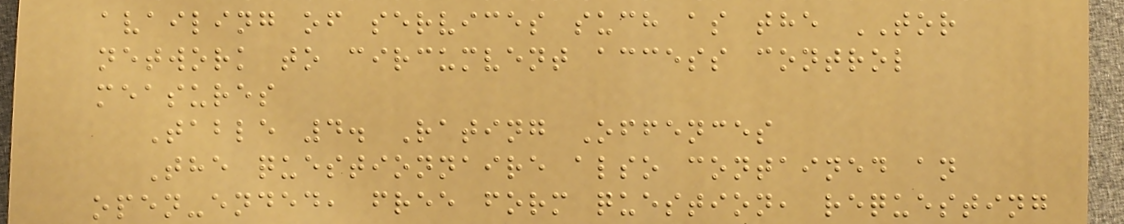availing of services such as the TOR
network to circumvent access control
measures
Table 4. Rating Offences
The questionnaire also contained an
open-ended, free form question, requesting
